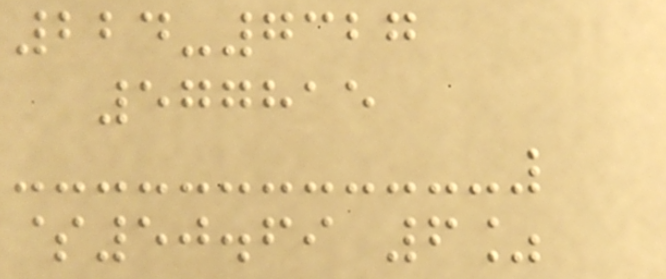224-7327
577815
$50.69 6%
